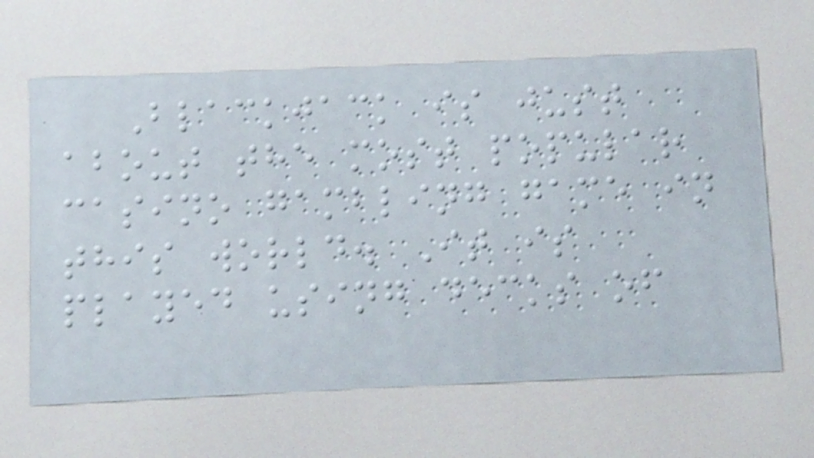Blackjack is just
about the most popular
casino gambling game in
this world. It is
played using decks of
